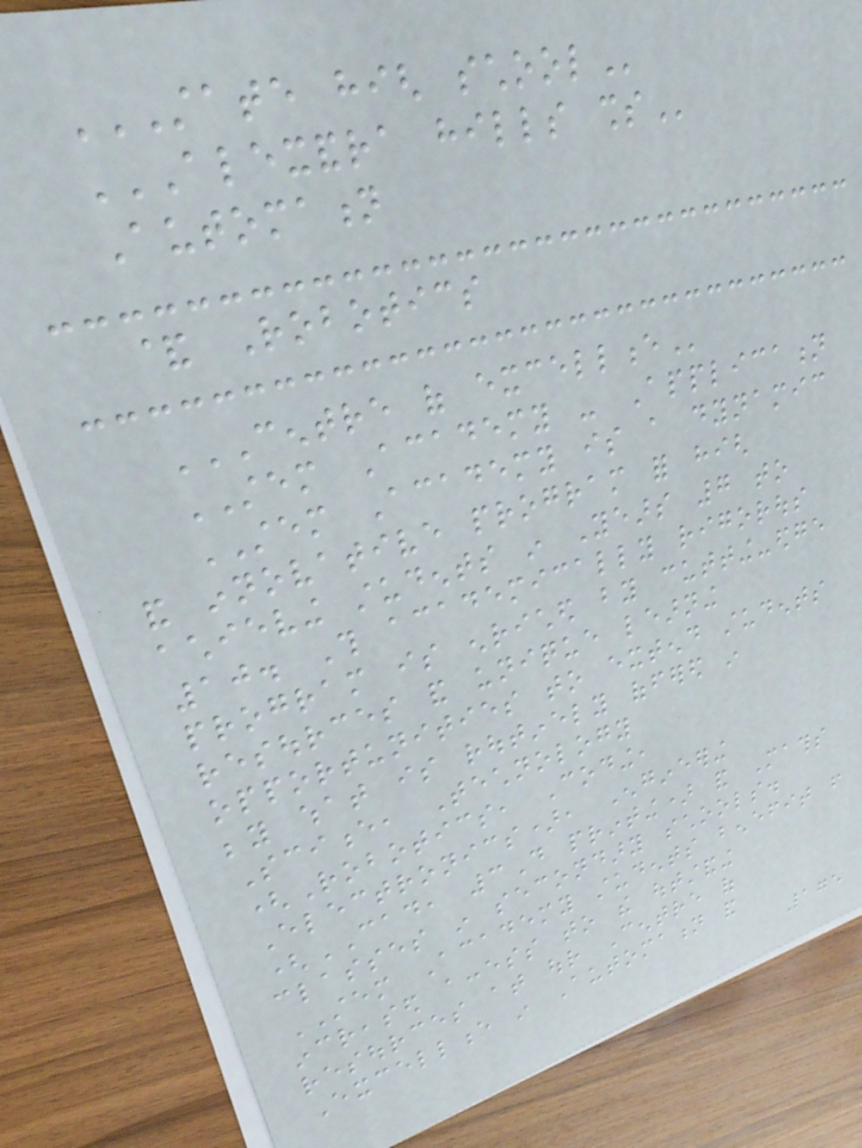STATE HIGH SCHOOL
ALEXANDRA HILLS SHS
Automation
& Robotics
CENTRE OF EXCELLENCE
STEM Academy - Application
STEM Academy is a dynamic
and innovative program for high
achieving students in Years 7 to
10. This academically rigorous
program is enriched by cutting-edge
resources and unique learning
opportunities to extend students
beyond what is routinely offered in
Science, Technology
(Robotics, Coding,
Electronics), Engineering
(CAD, 3D printing) and Maths
classes in secondary schools.
STEM Academy students benefit from
increased access to the outstanding
resources at our Centre of
Excellence in Automation and
175
